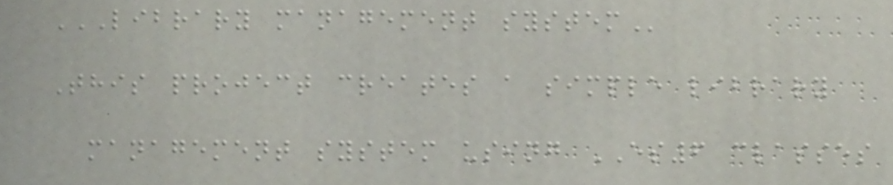LIBRARY MANAGEMENT SYSTEM
This project creates a simple library
management system using ES6 classes
